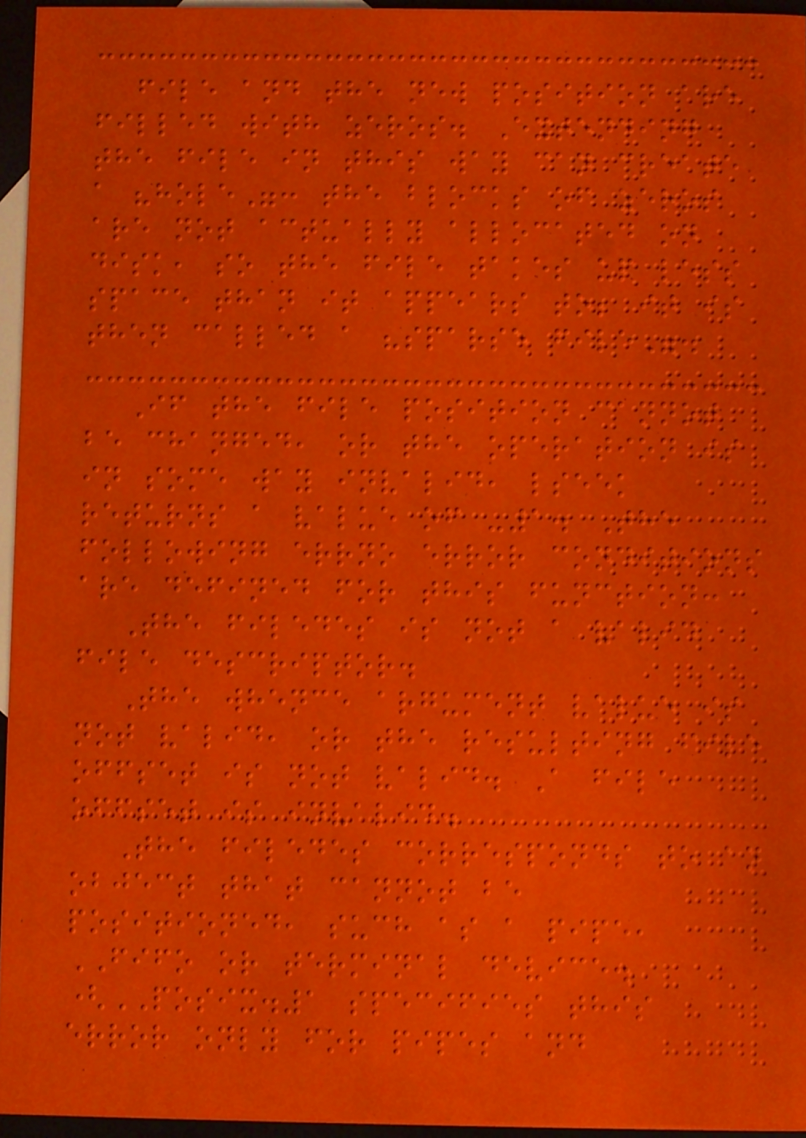file and the new position are
filled with zeros. Extending
the file in this way can create
a "hole": the blocks of zeros
are not actually allocated on
disk, so the file takes up less
space than it appears to; it is
then called a "sparse file".
If the file position cannot
be changed, or the operation is
in some way invalid, lseek
returns a value of -1. The
following errno error conditions
are defined for this function:
The filedes is not a valid
file descriptor.
The whence argument value is
not valid, or the resulting file
offset is not valid. A file
offset is invalid.
The filedes corresponds to an
object that cannot be
positioned, such as a pipe,
FIFO or terminal device.
(POSIX.1 specifies this
error only for pipes and
